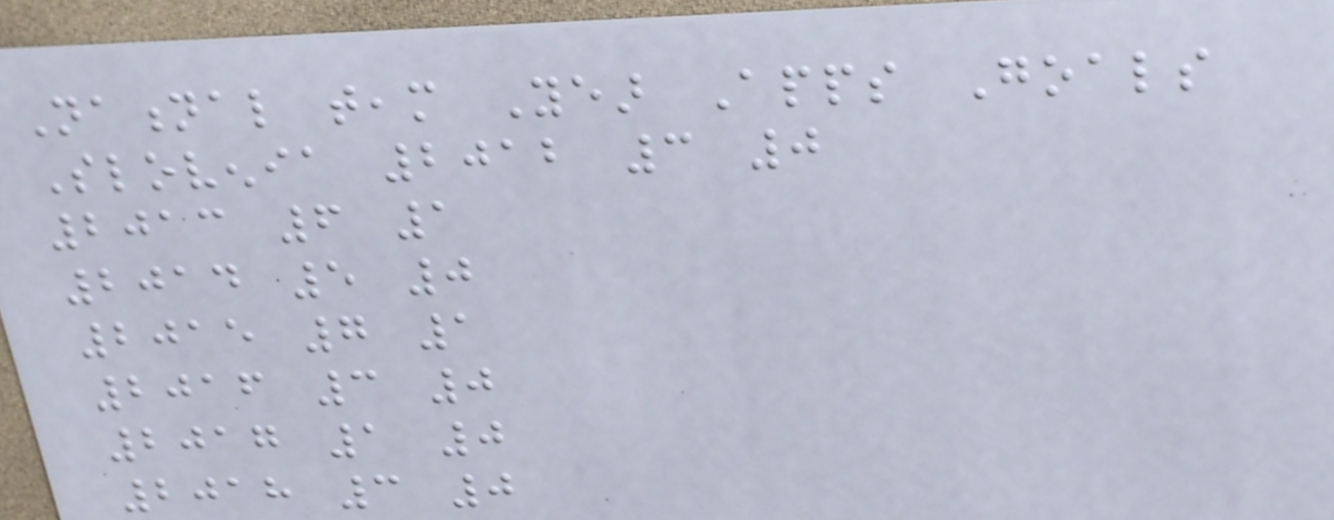National team Year Apps Goals
Slovenia 2012 3 0
2013 6 1
2014 5 0
2015 7 1
2016 3 0
2017 1 0
2018 3 0
